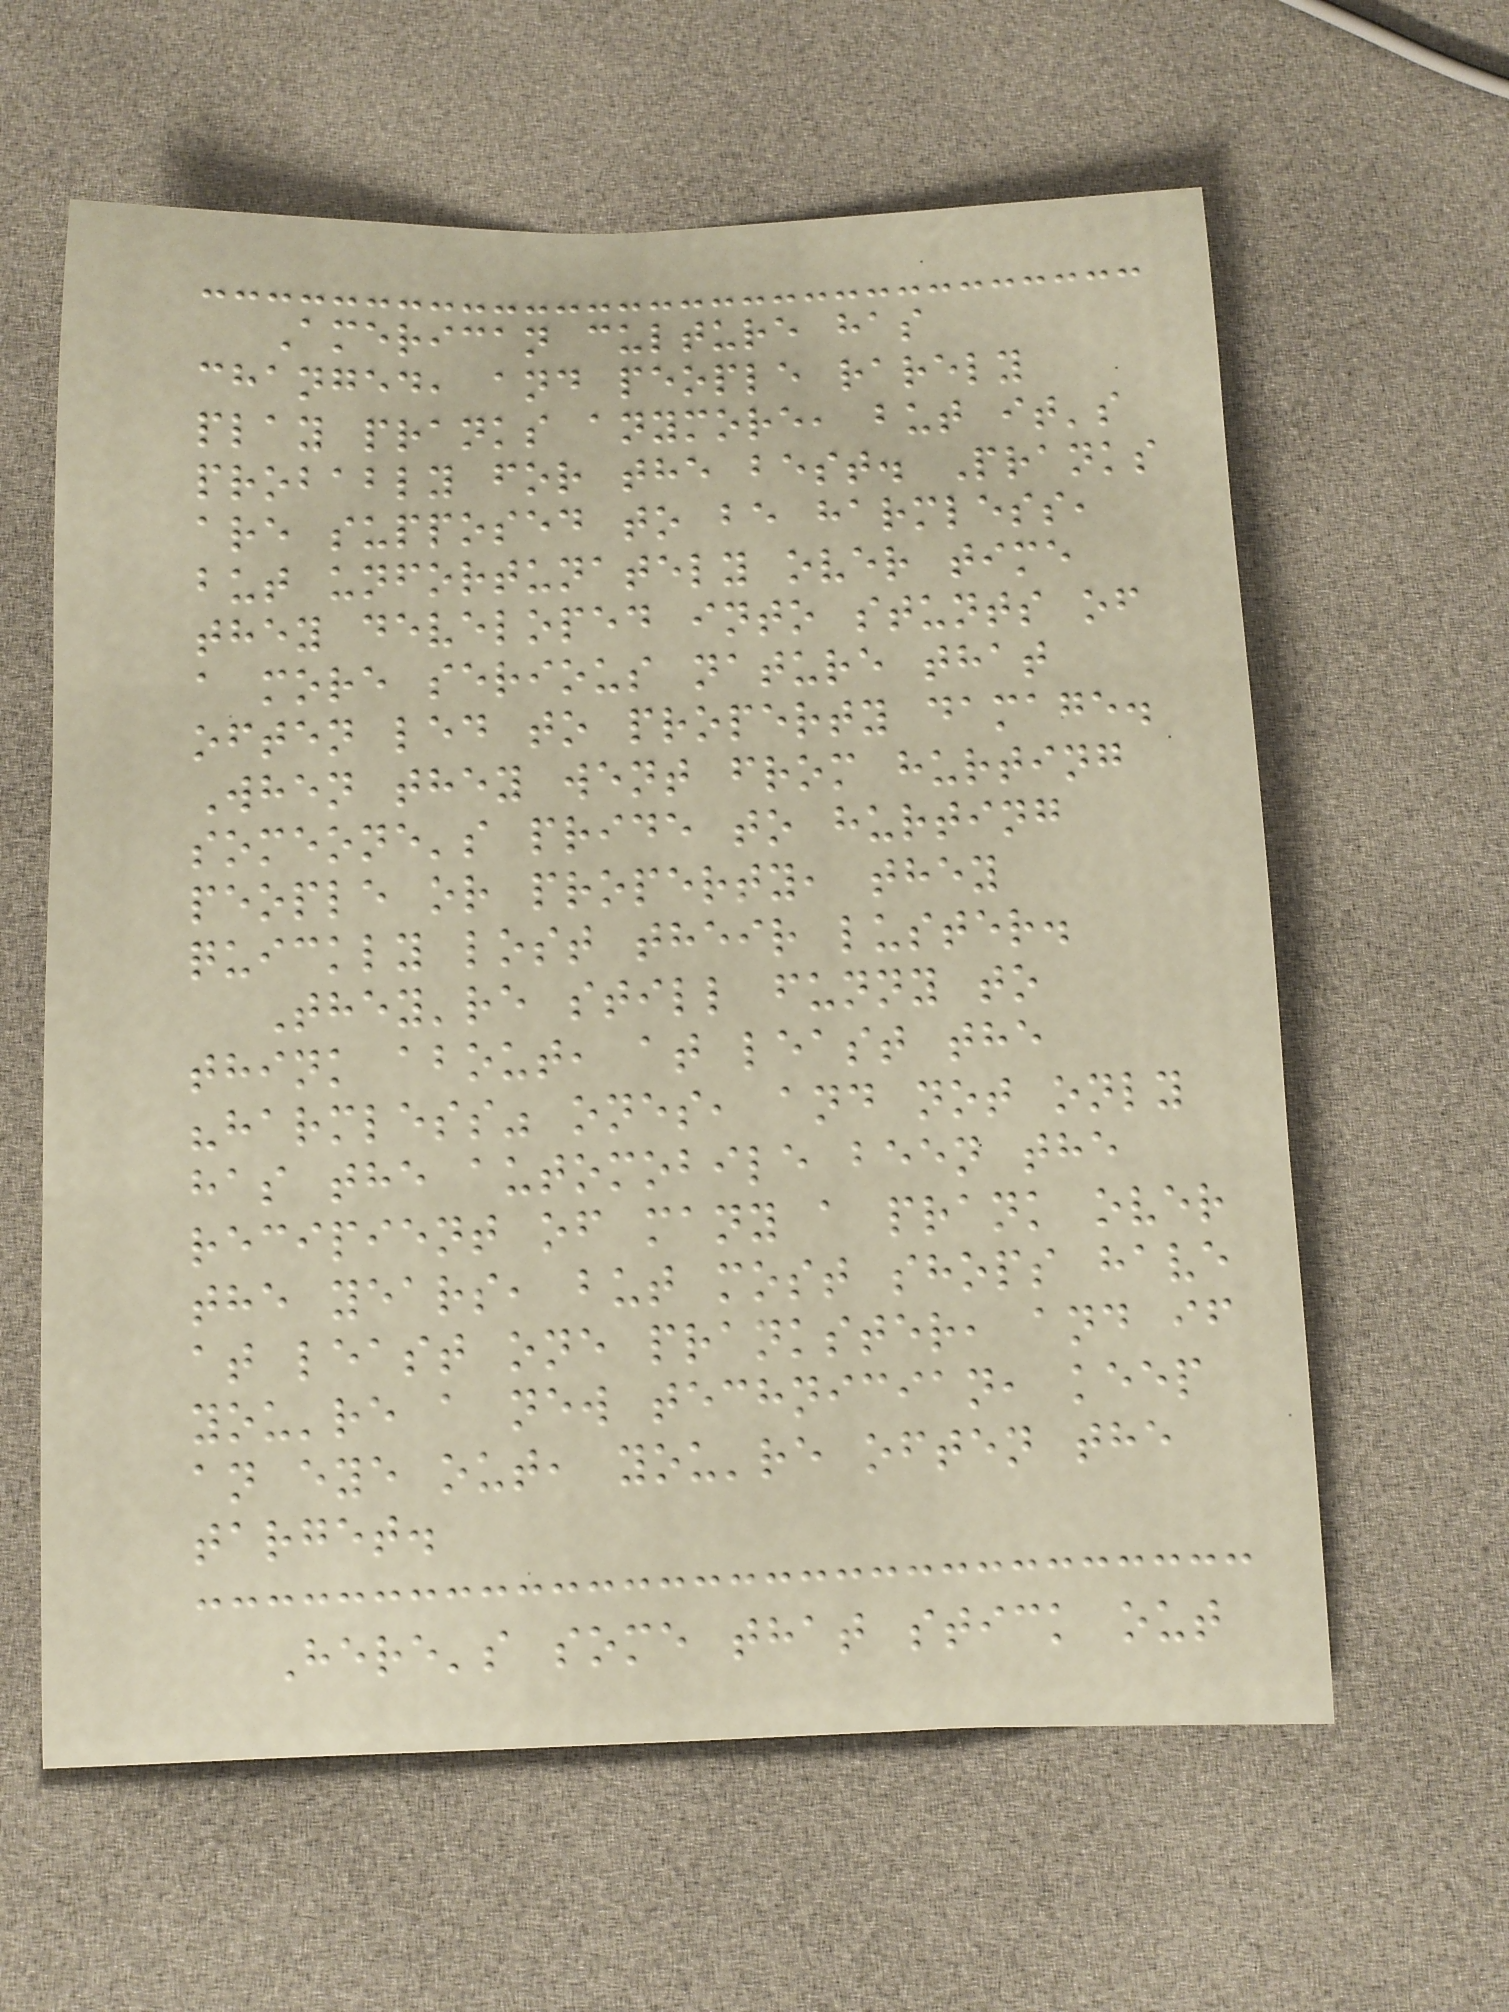American culture has
changed, and people rarely
play pranks anymore, but it's
probably for the best. Pranks
are supposed to be harmless,
but unfortunately over time
they developed into stunts of
a more serious nature that
often led to property damage.
When they went from hurting
someone's pride to hurting
people or property, they
quickly lost their luster.
They're still funny to
think about, at least the
"harmless" ones, and not only
has the automobile been the
recipient of many a prank over
the years, but most shops have
at least one prankster, and if
you're a new technician, keep
an eye out, you're often the
target.
Here's some that stick out
